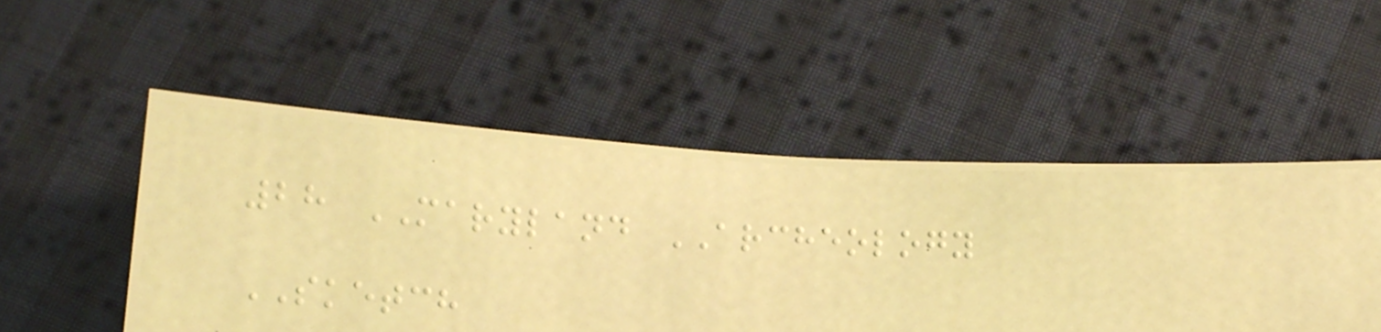28 MARYLAND ARCHEOLOGY
SKETCH
